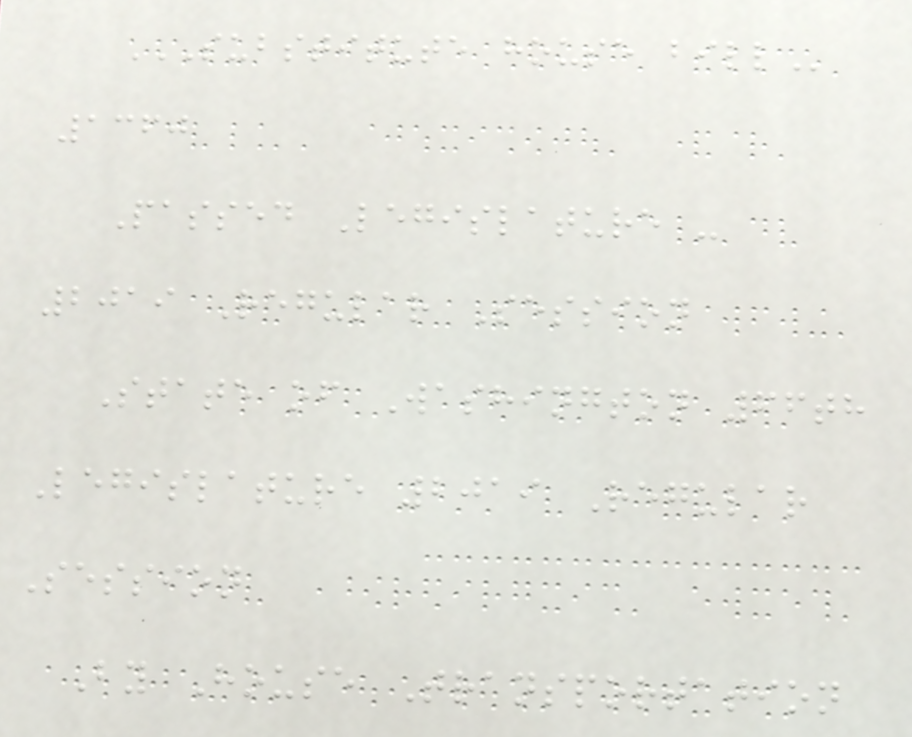SUBSTITUTE HOUSE BILL
1360
Passed Legislature -
2019 Regular Session
State of Washington 66th
Legislature 2019 Regular
Session
By House Transportation
